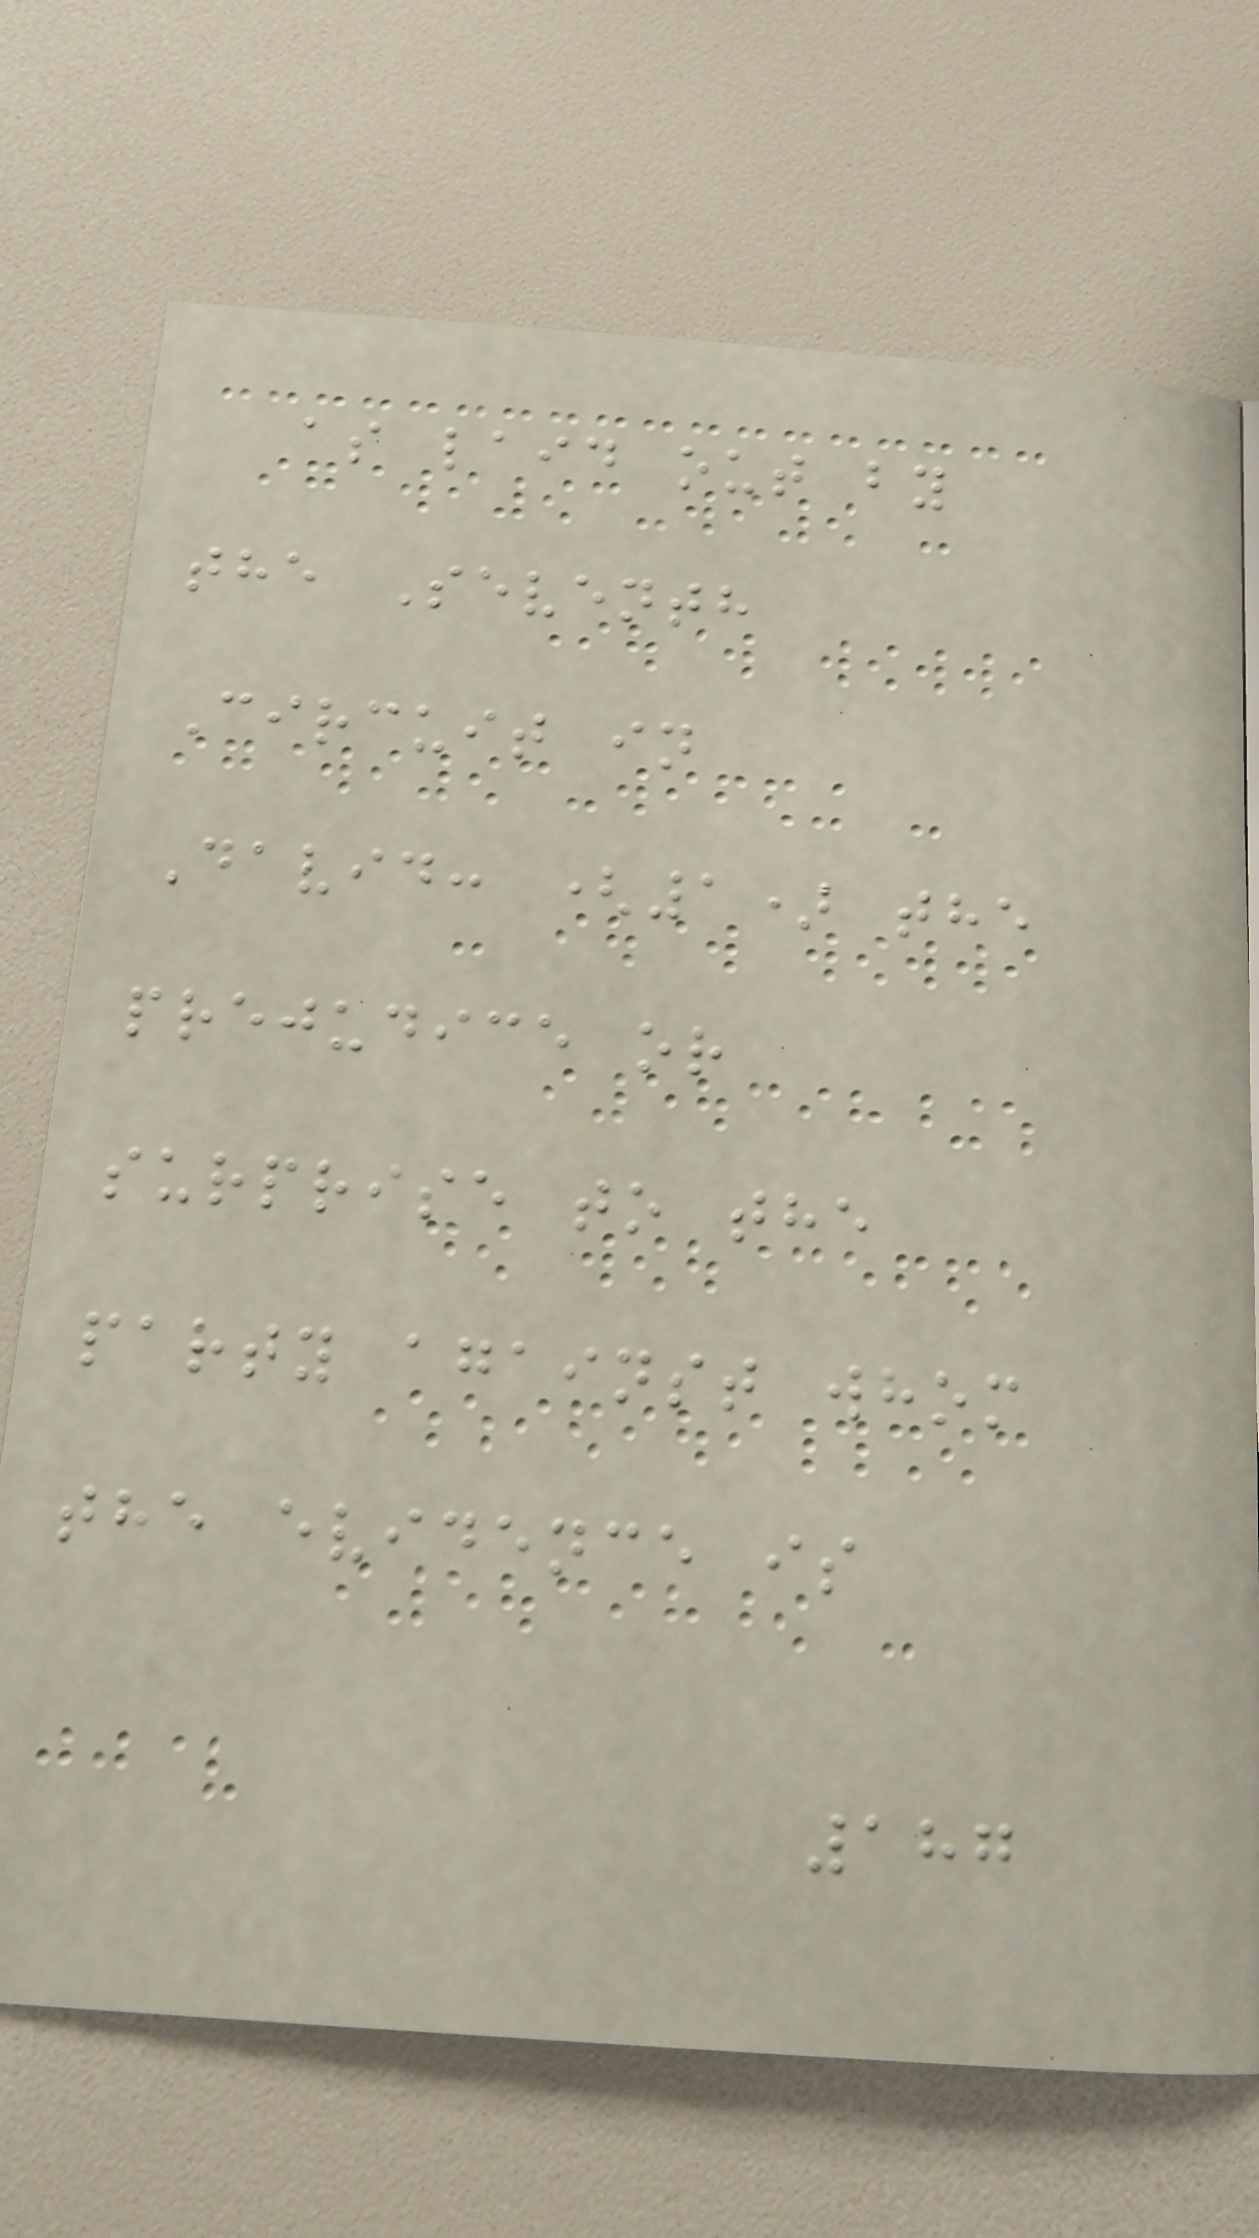as laid out by
the Seventh
Circuit in
David: (1) the
prejudice or
surprise to the
party against whom
the evidence is
187
